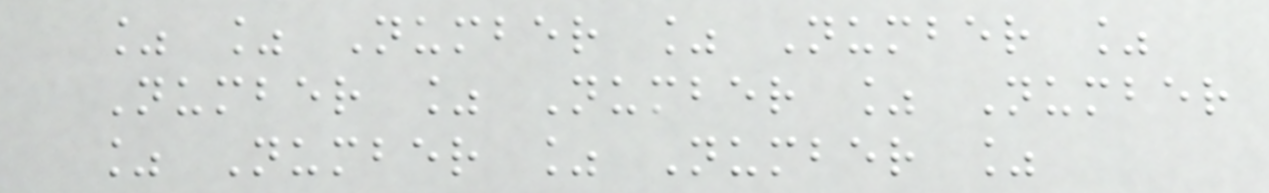% % Number % Number %
Number % Number % Number
% Number % Number %
